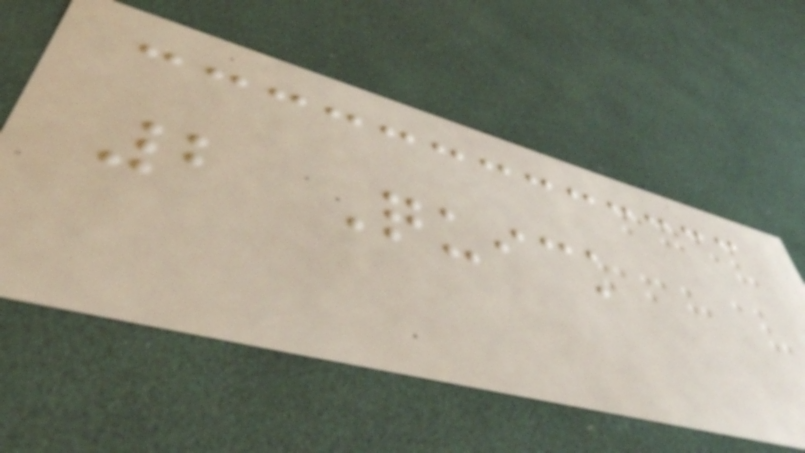2 Quick
